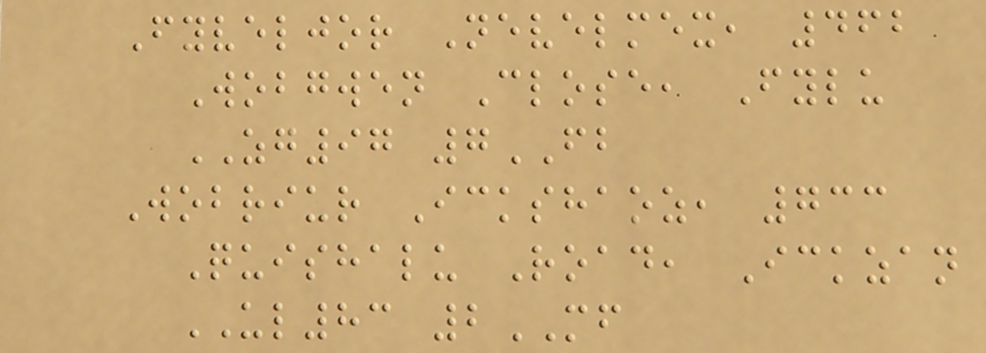Fyveljor Nevelmex, 462
Wobgwen Close, Fylu
ZG97 7FB
Wobriur Ickshaoz, 733
Quishalu Road, Ickzan
UL83 2MF
